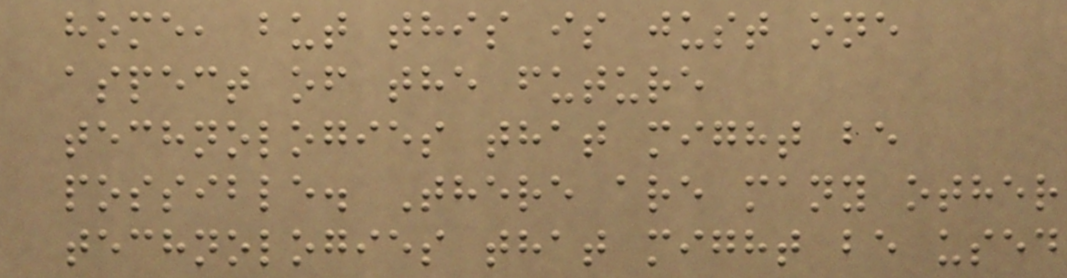home, but this is just one
aspect of the future
technologies that might be
possible. There are many other
technologies that might be used
